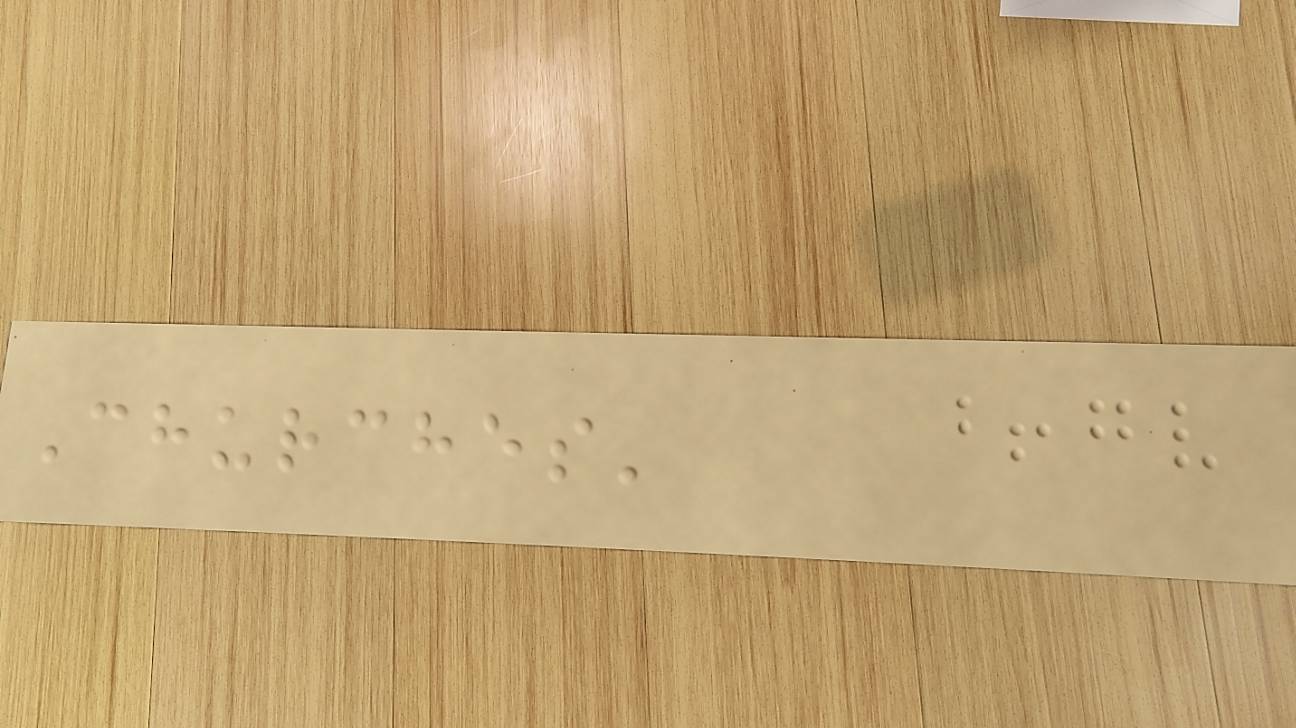Churches'
